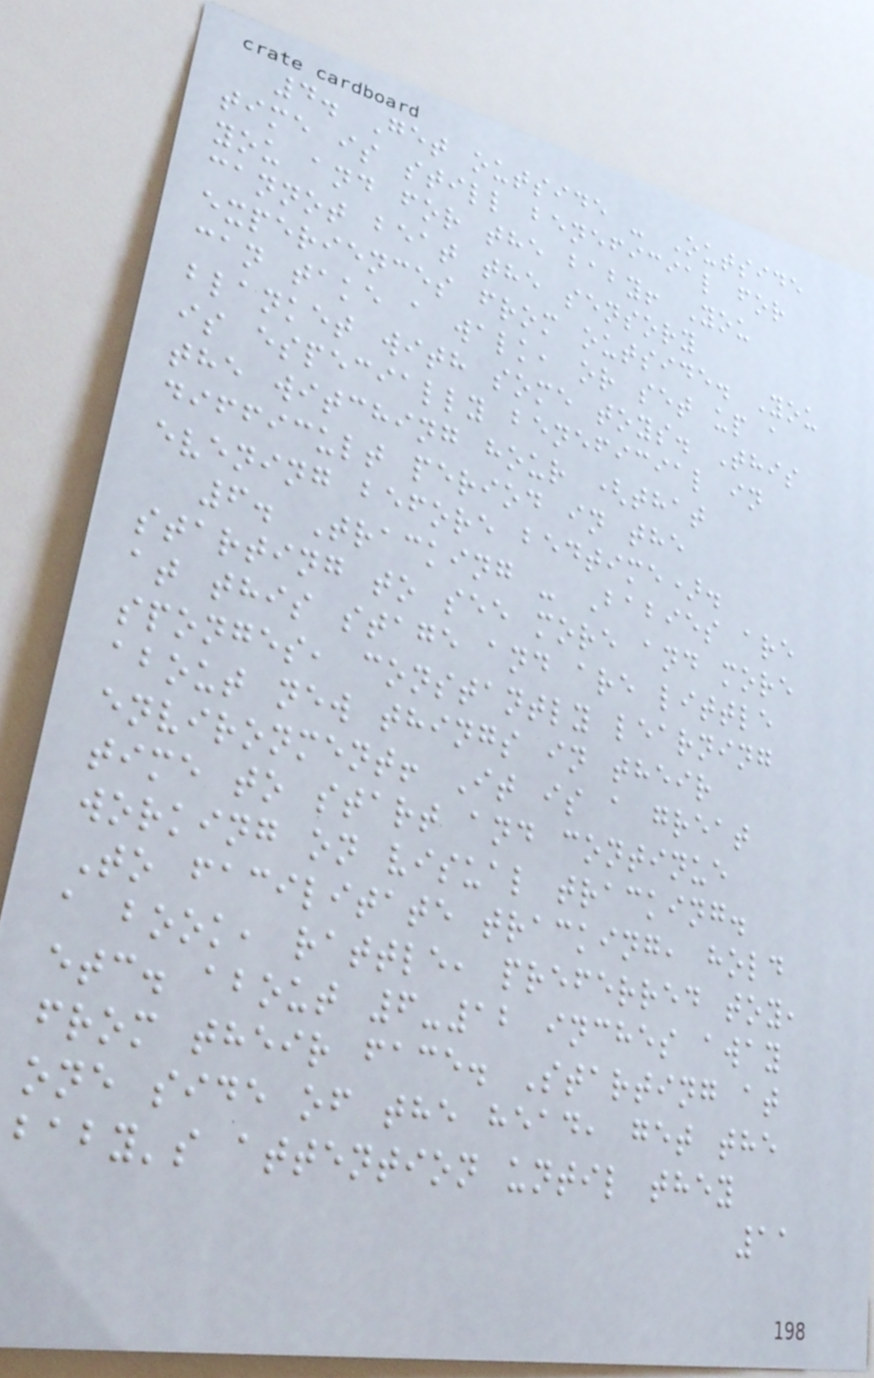4. Get outside - Outside
time is still beneficial for
you and for the baby! You
cannot beat the sensory
experiences from outside. You
can take a walk, or set up a
blanket with some toys. This
is especially beneficial in
the witching hour (that
difficult period in the
evening before bedtime).
6. Tracking - Babies are
starting to see more and more
at this stage and are little
sponges, constantly learning
about new things in their
environment! It is a great
time to start and continue
working on visual tracking.
To facilitate tracking, hold
a book, rattle, preferred toy,
etc. about 6-12 inches away
from their face. Starting at
one side of the head, get the
baby's attention until they
11
